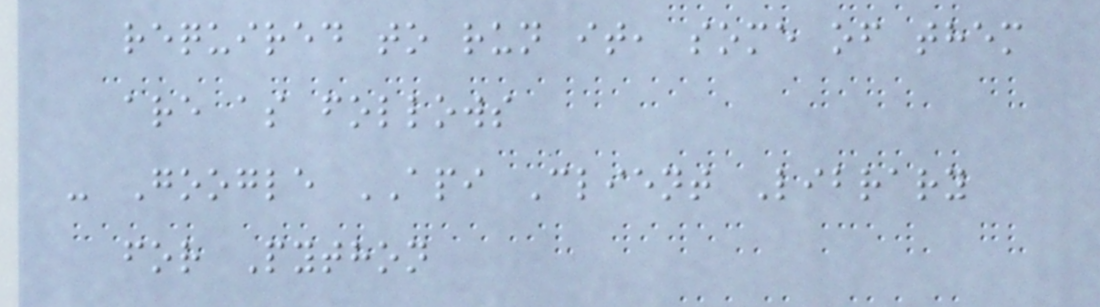required to run it, some of them
are as follows
- Google API Client Library
for Python
